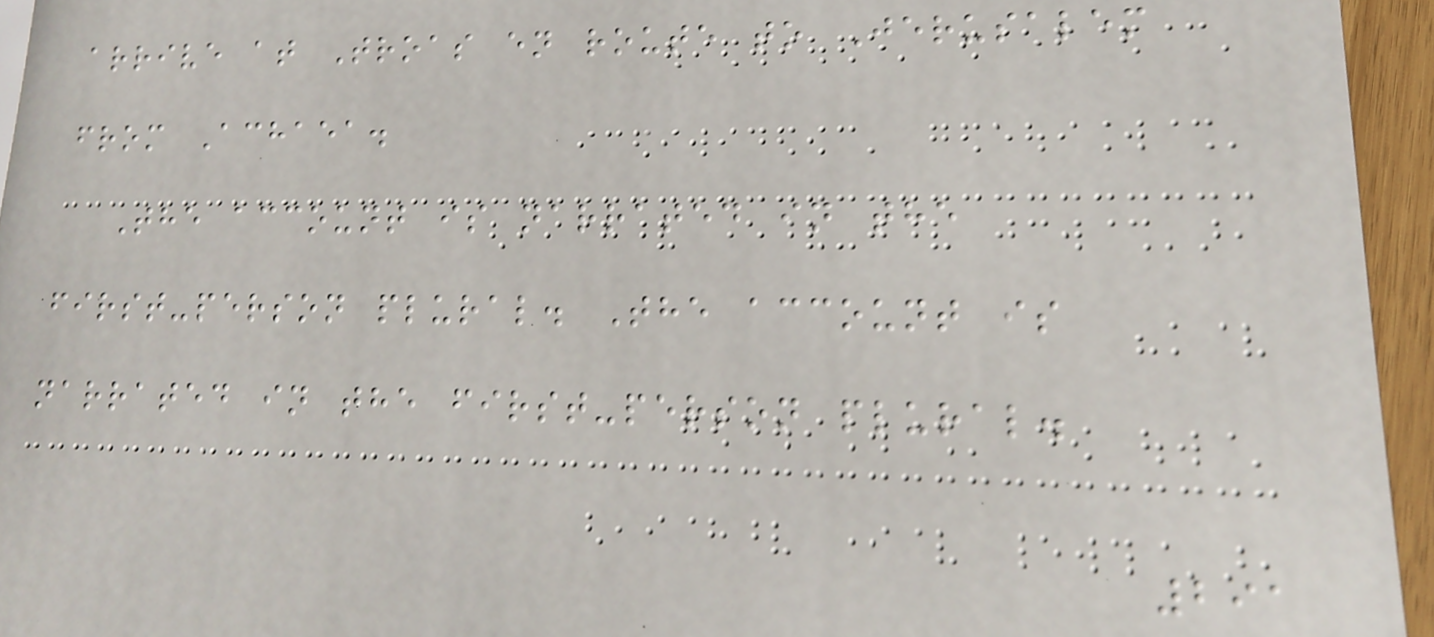arrive at Troas en route to Jerusalem
from Achaea.
The account is narrated in the
first-person plural. The account is
narrated in the first-person plural.
291
